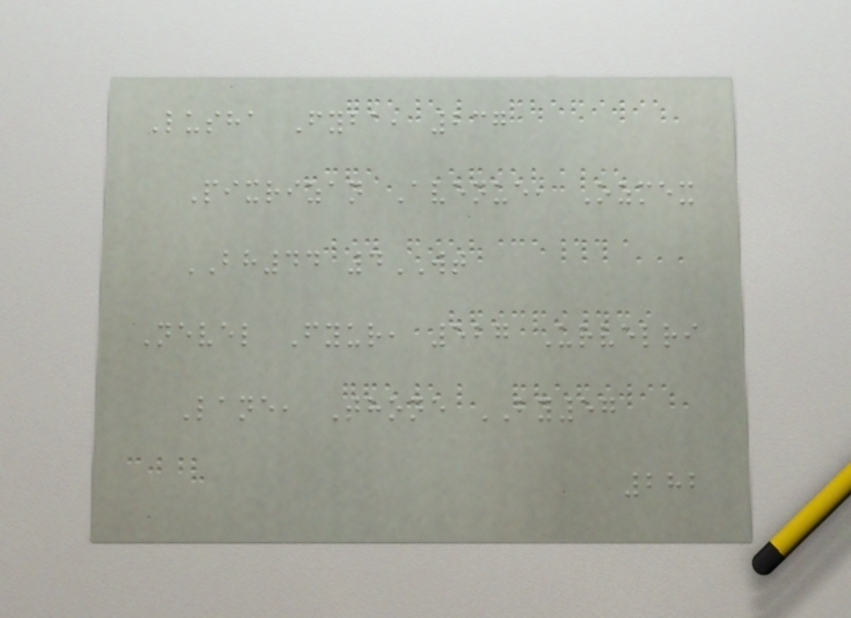Lusha Fyba, 237
Pixrizan Avenue, Ozmex
BH44 4WT
Nevel Fyur, 527 Urvelri
Lane, Thone BY57
282
